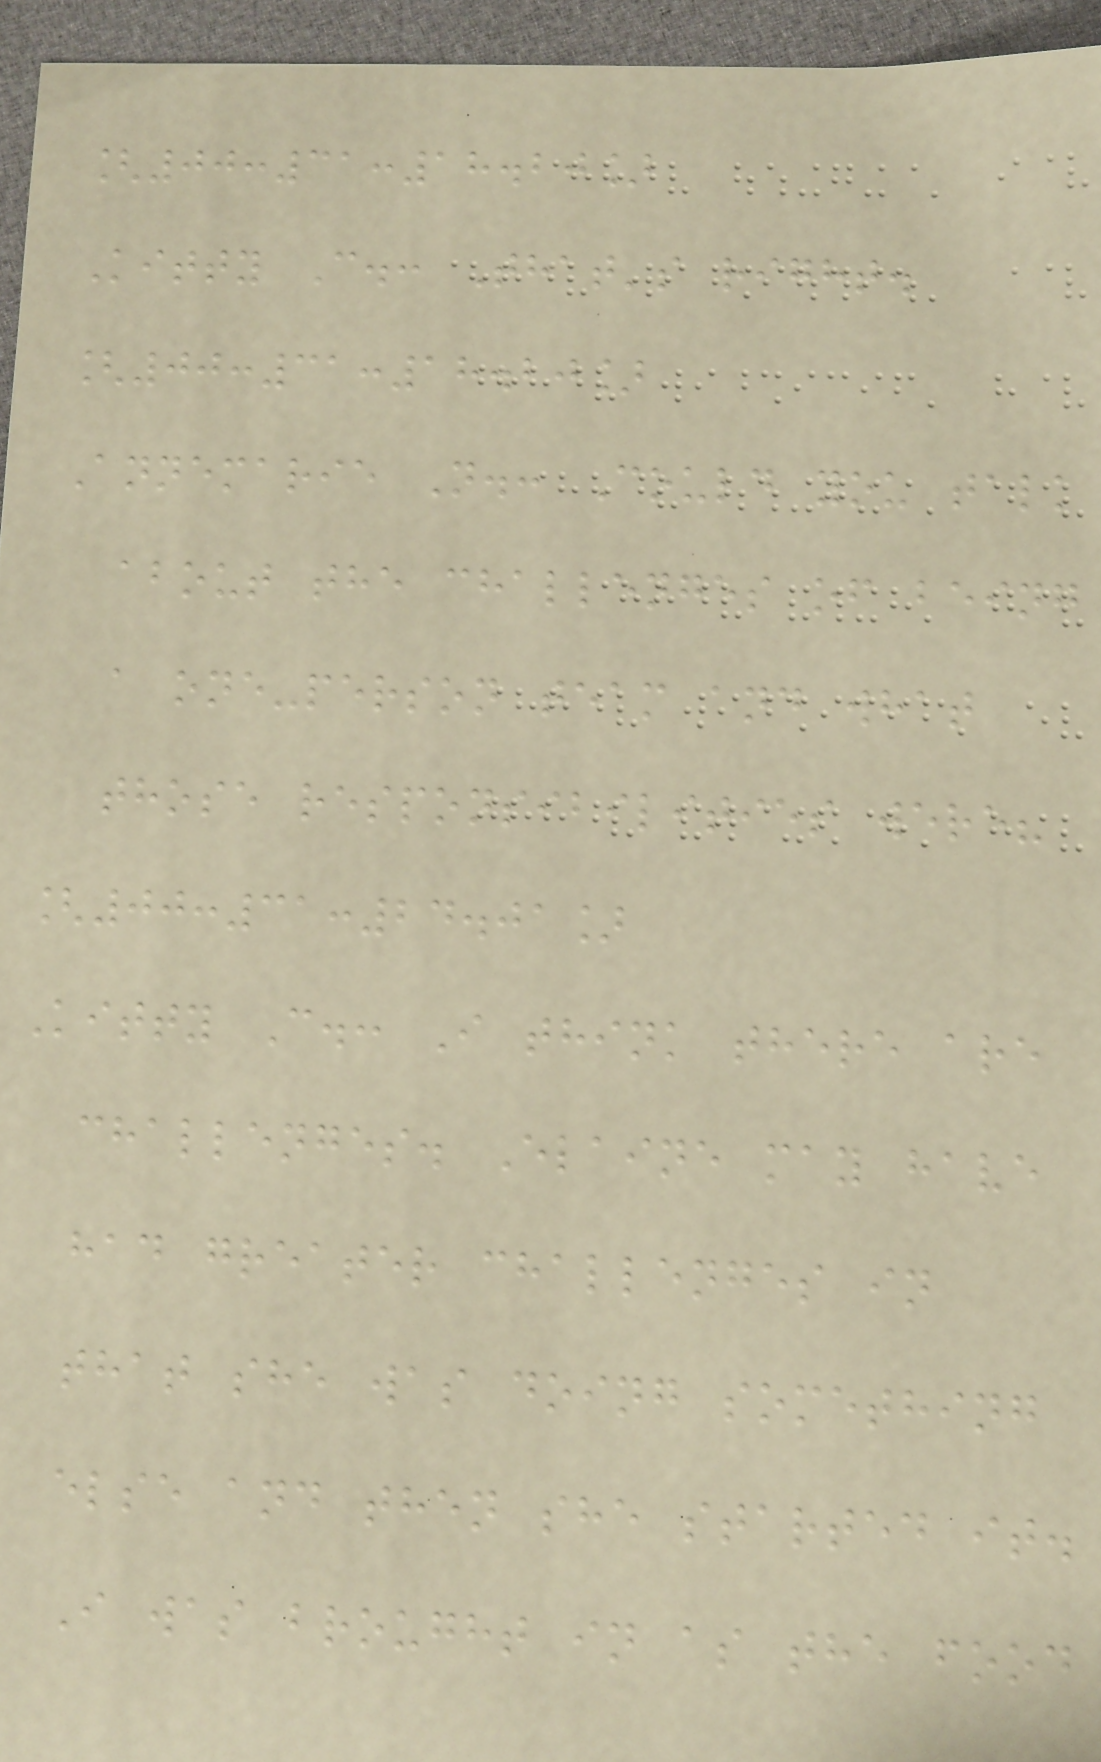[00:31:18.20]
Kitty C.: That's right.
[00:31:18.20]
Annemarie N.: Could you talk
about the challenges of being
a one-person team and what
those responsibilities were?
[00:31:24.01]
Kitty C.: I think there are
challenges. Elaine may have
had greater challenges in
that she was doing something
else and then she started it.
I was brought in as the food
